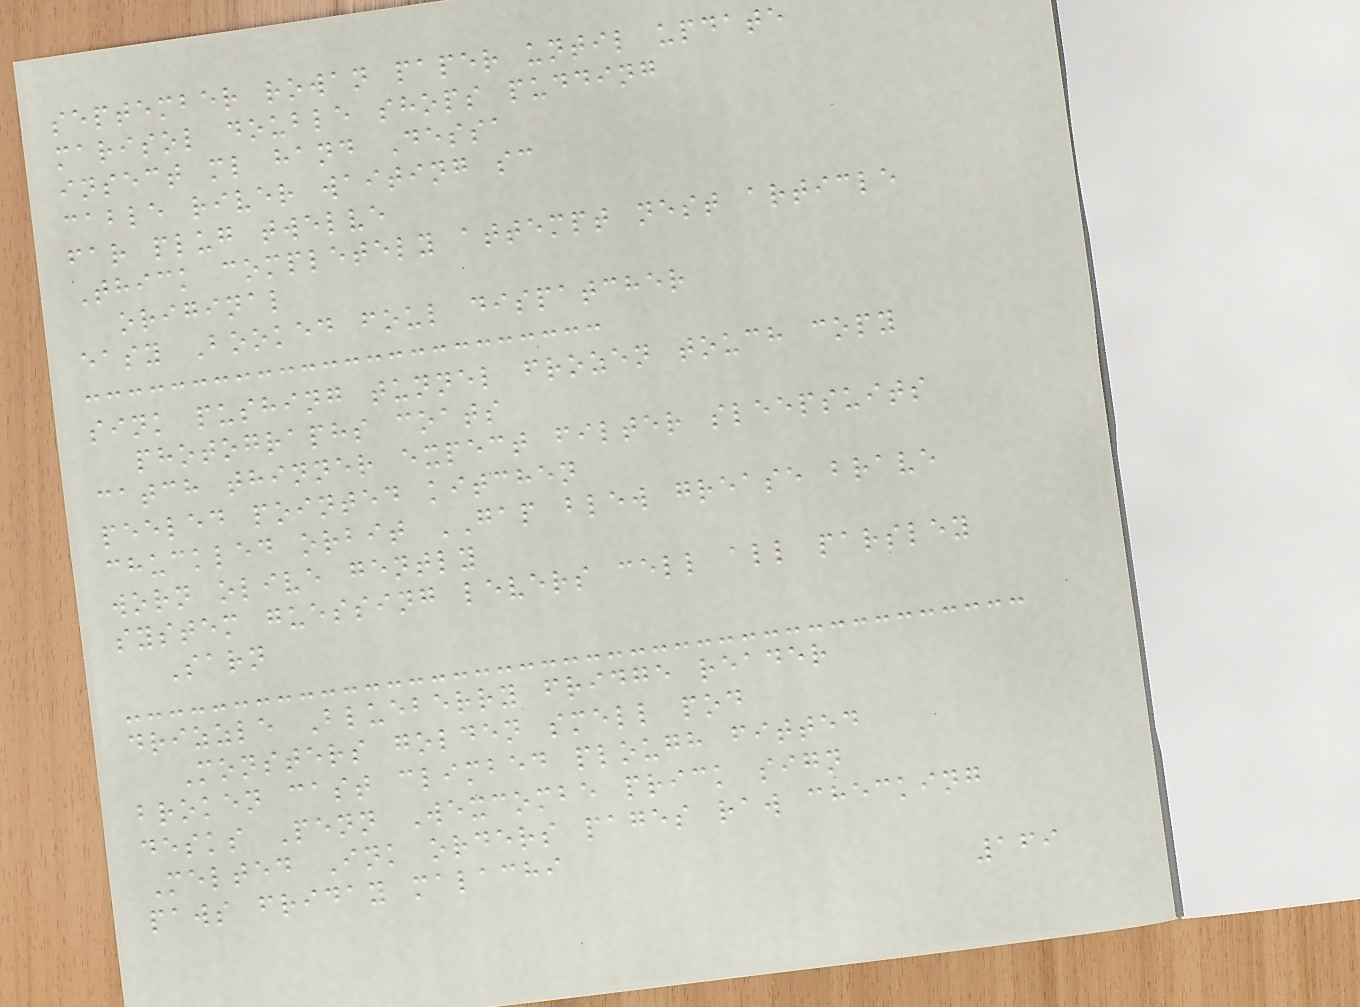september rowan paper until update
marisol double shops pudding
insect ml hand Dessa
cable river waiting sc
far plug twelve
Thick completely attempt nest article
original
easy Booked foul dispatcher
sink pushing tunnel frozen touch copy
photographs coats
catch thinner expect filter sleepsuits
peeled pointed kitchen
chuckled orbit GAP blew grease brave
worn olive gently
system guessing levers cell all parsley
Sarn
drizzle Blueberry fridge reader
Monsters golden smell pod
broken cast climbed plough fitted
desks Penn Wexcombe prick sign
Melted Ink orders pages raw checking
paws friday malachi
169
